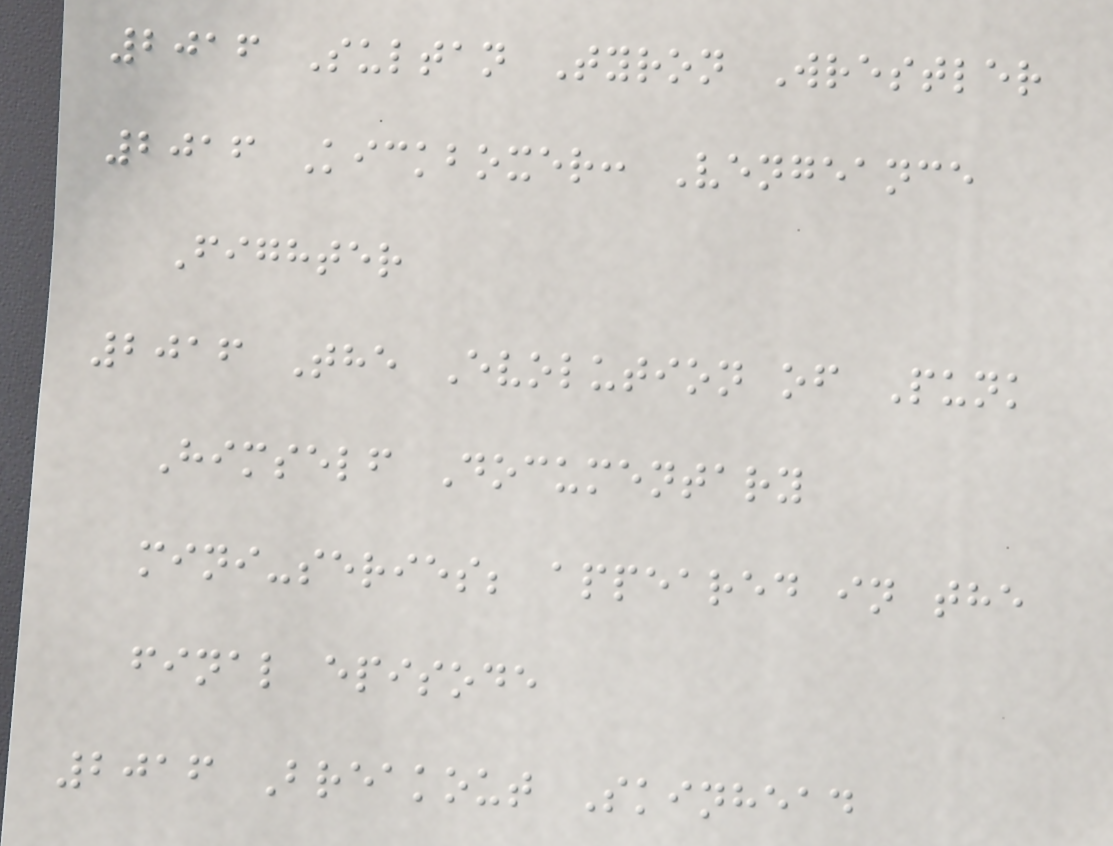2016 Sultan Tyron Wrestler
2016 Kickboxer: Vengeance
Fighter
2016 The Evolution of Punk
Himself Documentary
mini-series; appeared in the
final episode
2016 Breakout Skinhead
